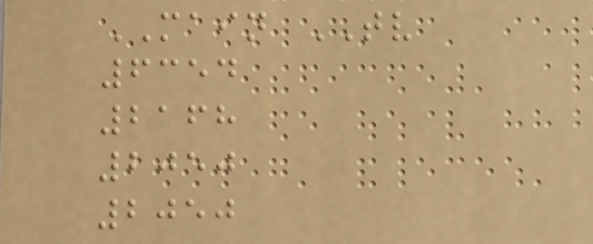MAIN TV
6354
2168
2050
2050
